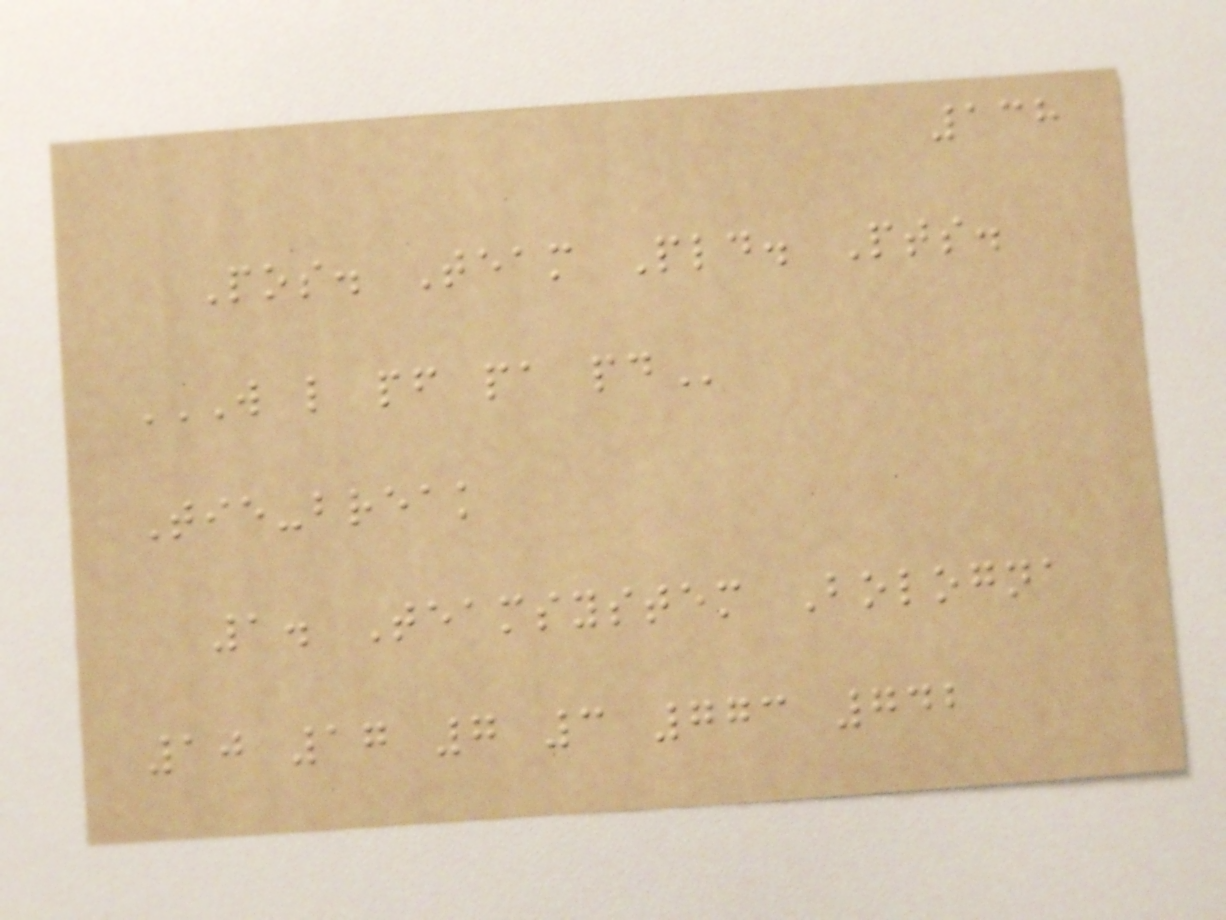138
Pos. Team Pld. Pts.
W L PF PA PD
Tie-break
1. Teamsystem Bologna
10 17 7 3 773 742
